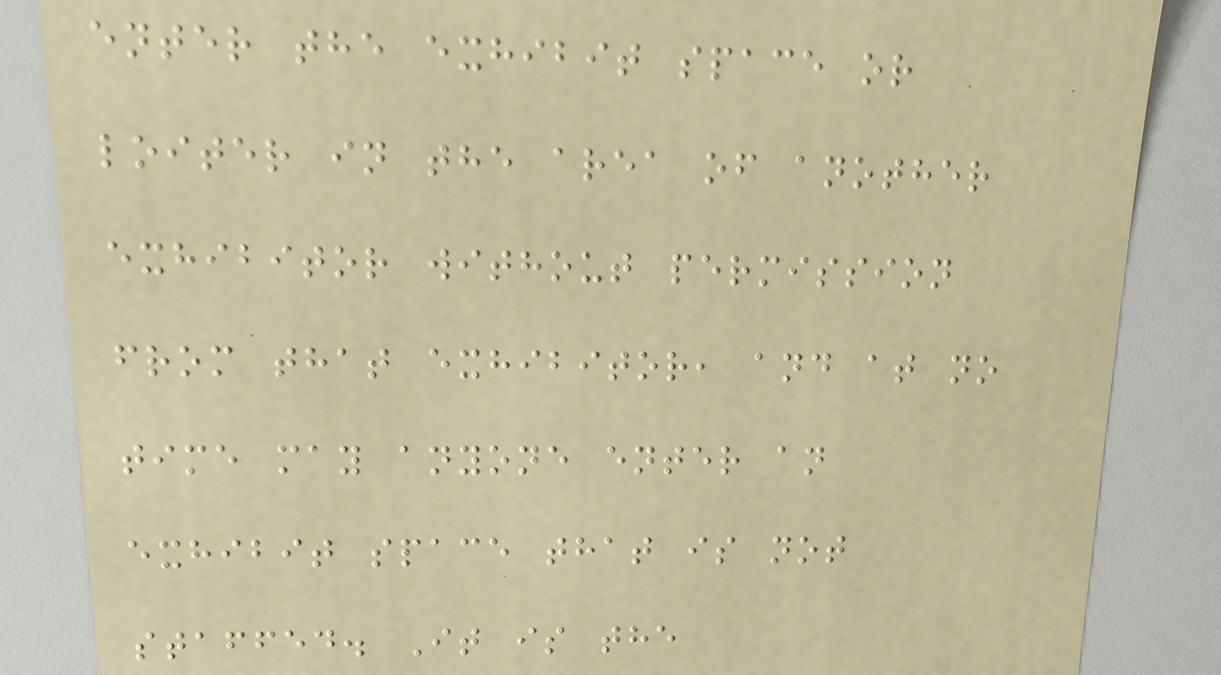enter the exhibit space or
loiter in the area of another
exhibitor without permission
from that exhibitor, and at no
time may anyone enter an
exhibit space that is not
staffed. It is the
